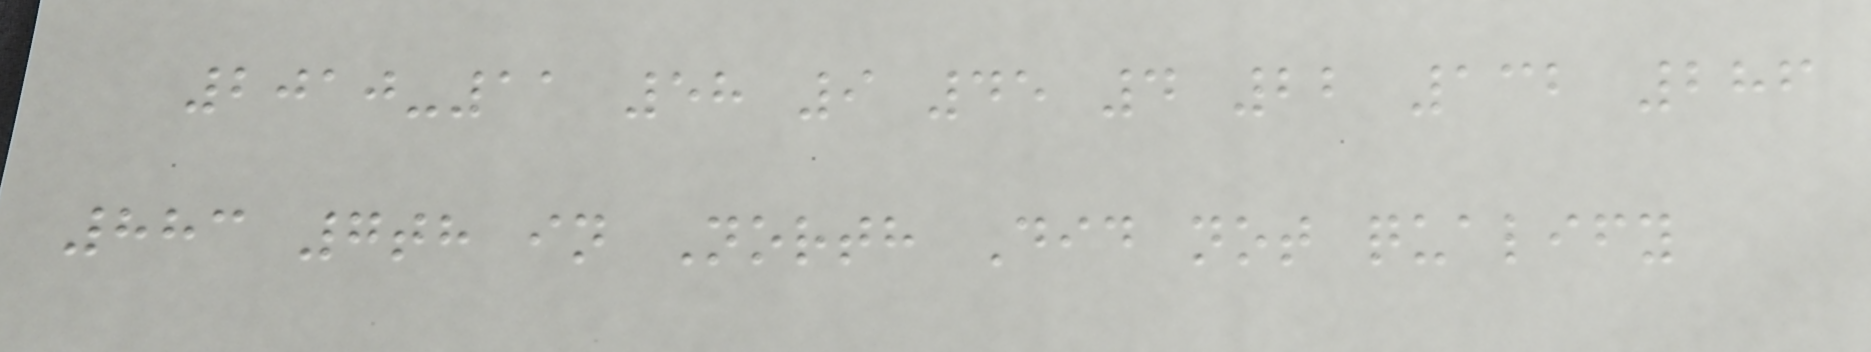2010-11 58 9 45 4 22 132 286
883 7th in North Did not qualify
